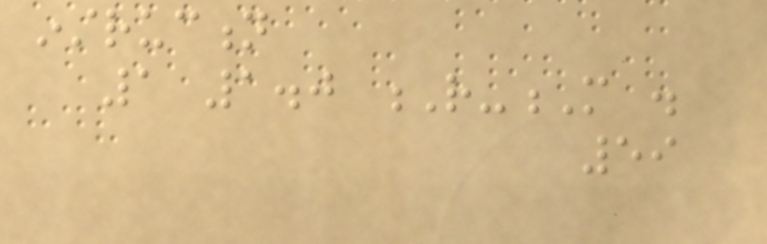instruction
1 1.0 R-M .
59
